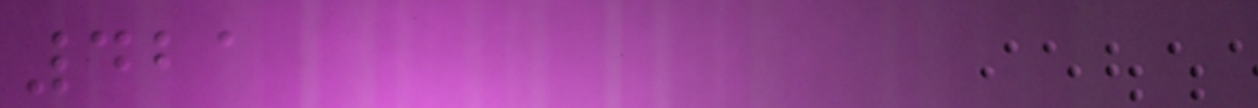421
